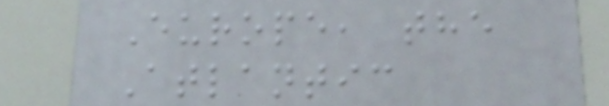Europe, the
Atlantic
